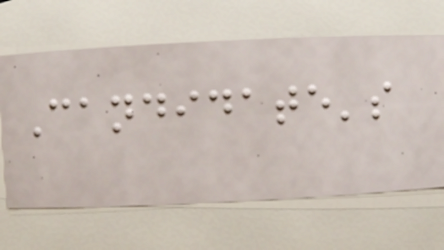Candidate's
